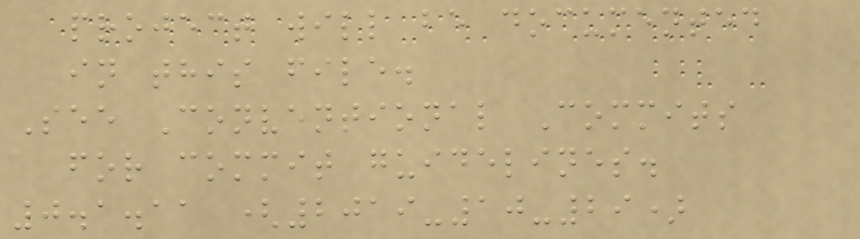project will be documented
in this file.
See Conventional Commits
for commit guidelines.
0.1.11 (2019-10-29)
